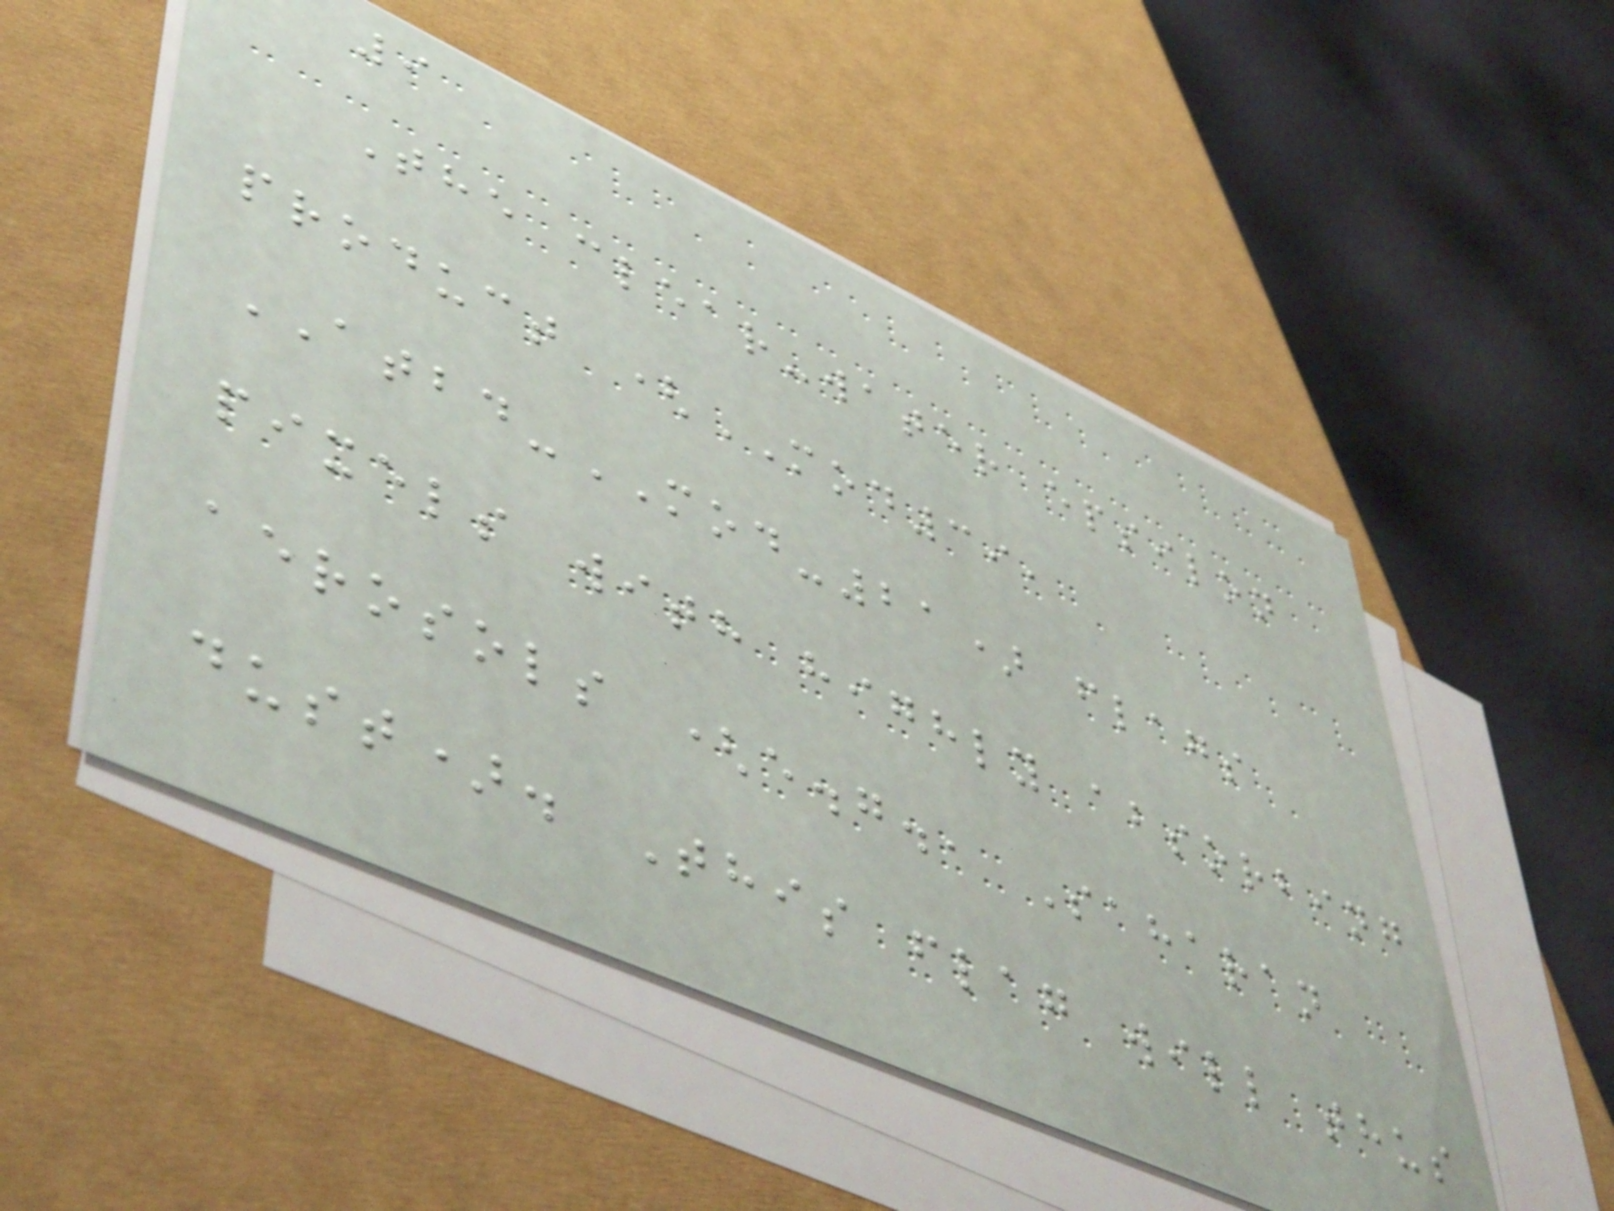9
The clear-water epsilon
product (MOD39,
ATBD-MOD-21) flags
pixels with highly absorbing
aerosols (e.g., Saharan
dust). This flag will thus
